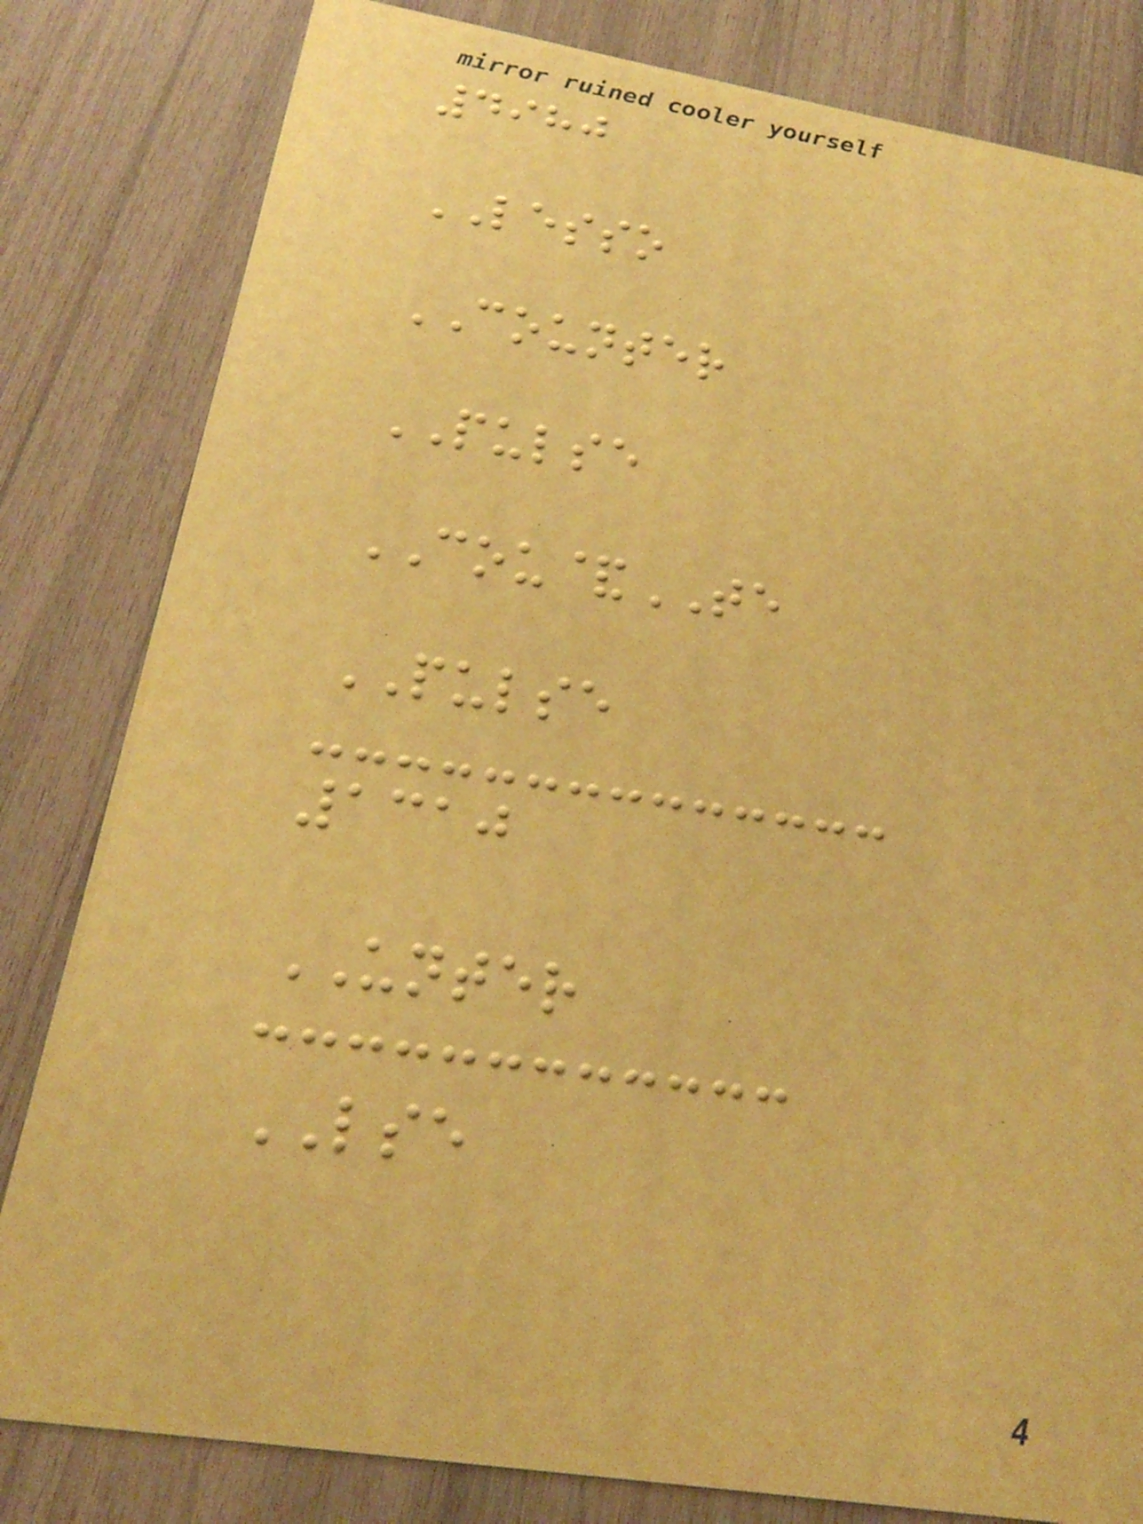4980
LESSO
COUNTER
PULSE
COU&TE
PULSE
1310
UNTER
LSE
